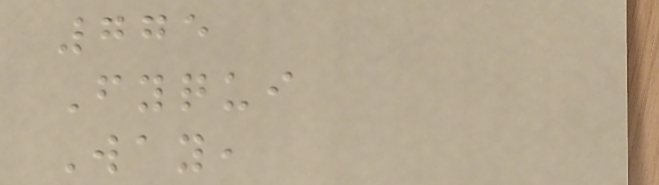775
Fyqui
Way,
